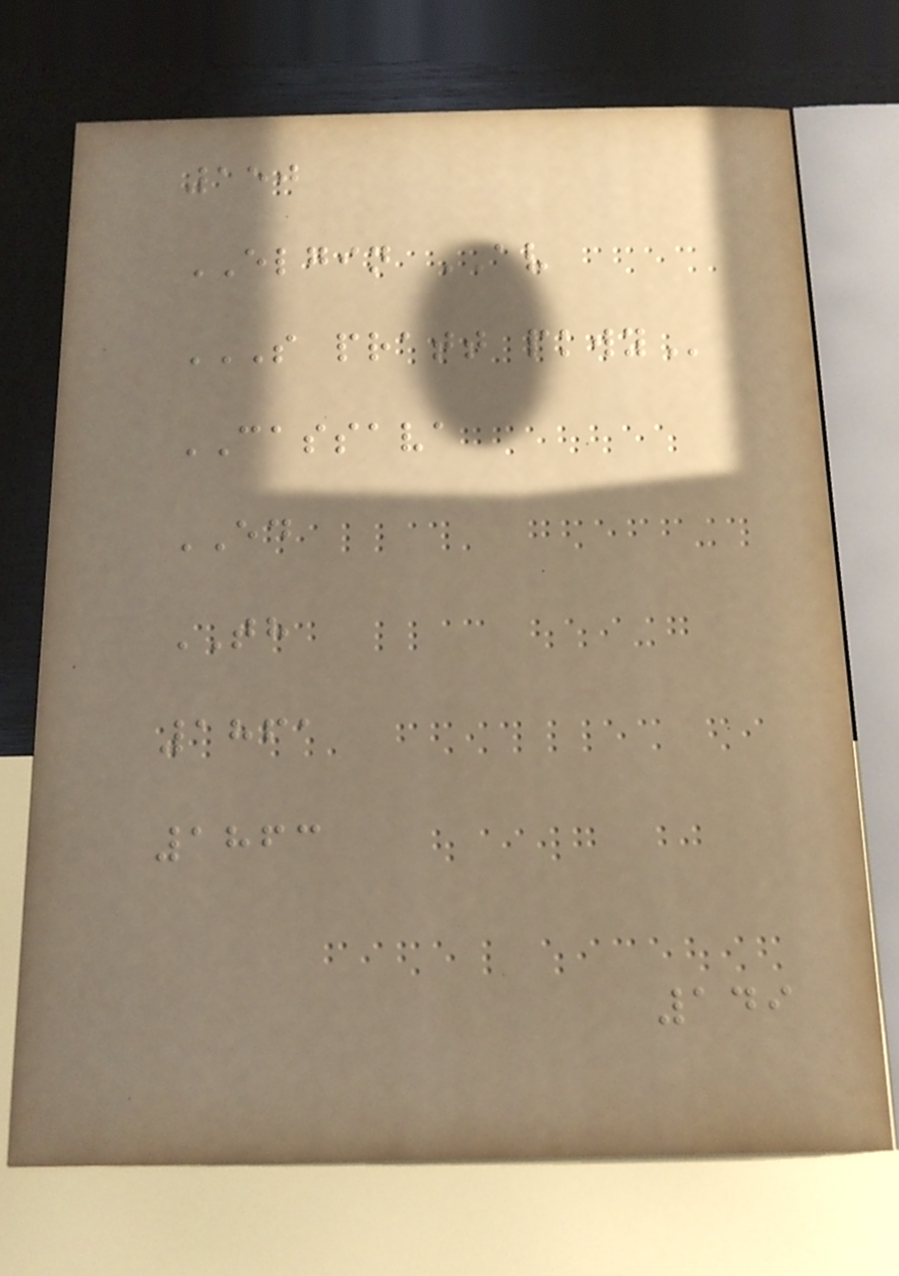150
ELGIN AV
S PRATT PKWY
CASSAVA
ED
TH
1861
1863
149
